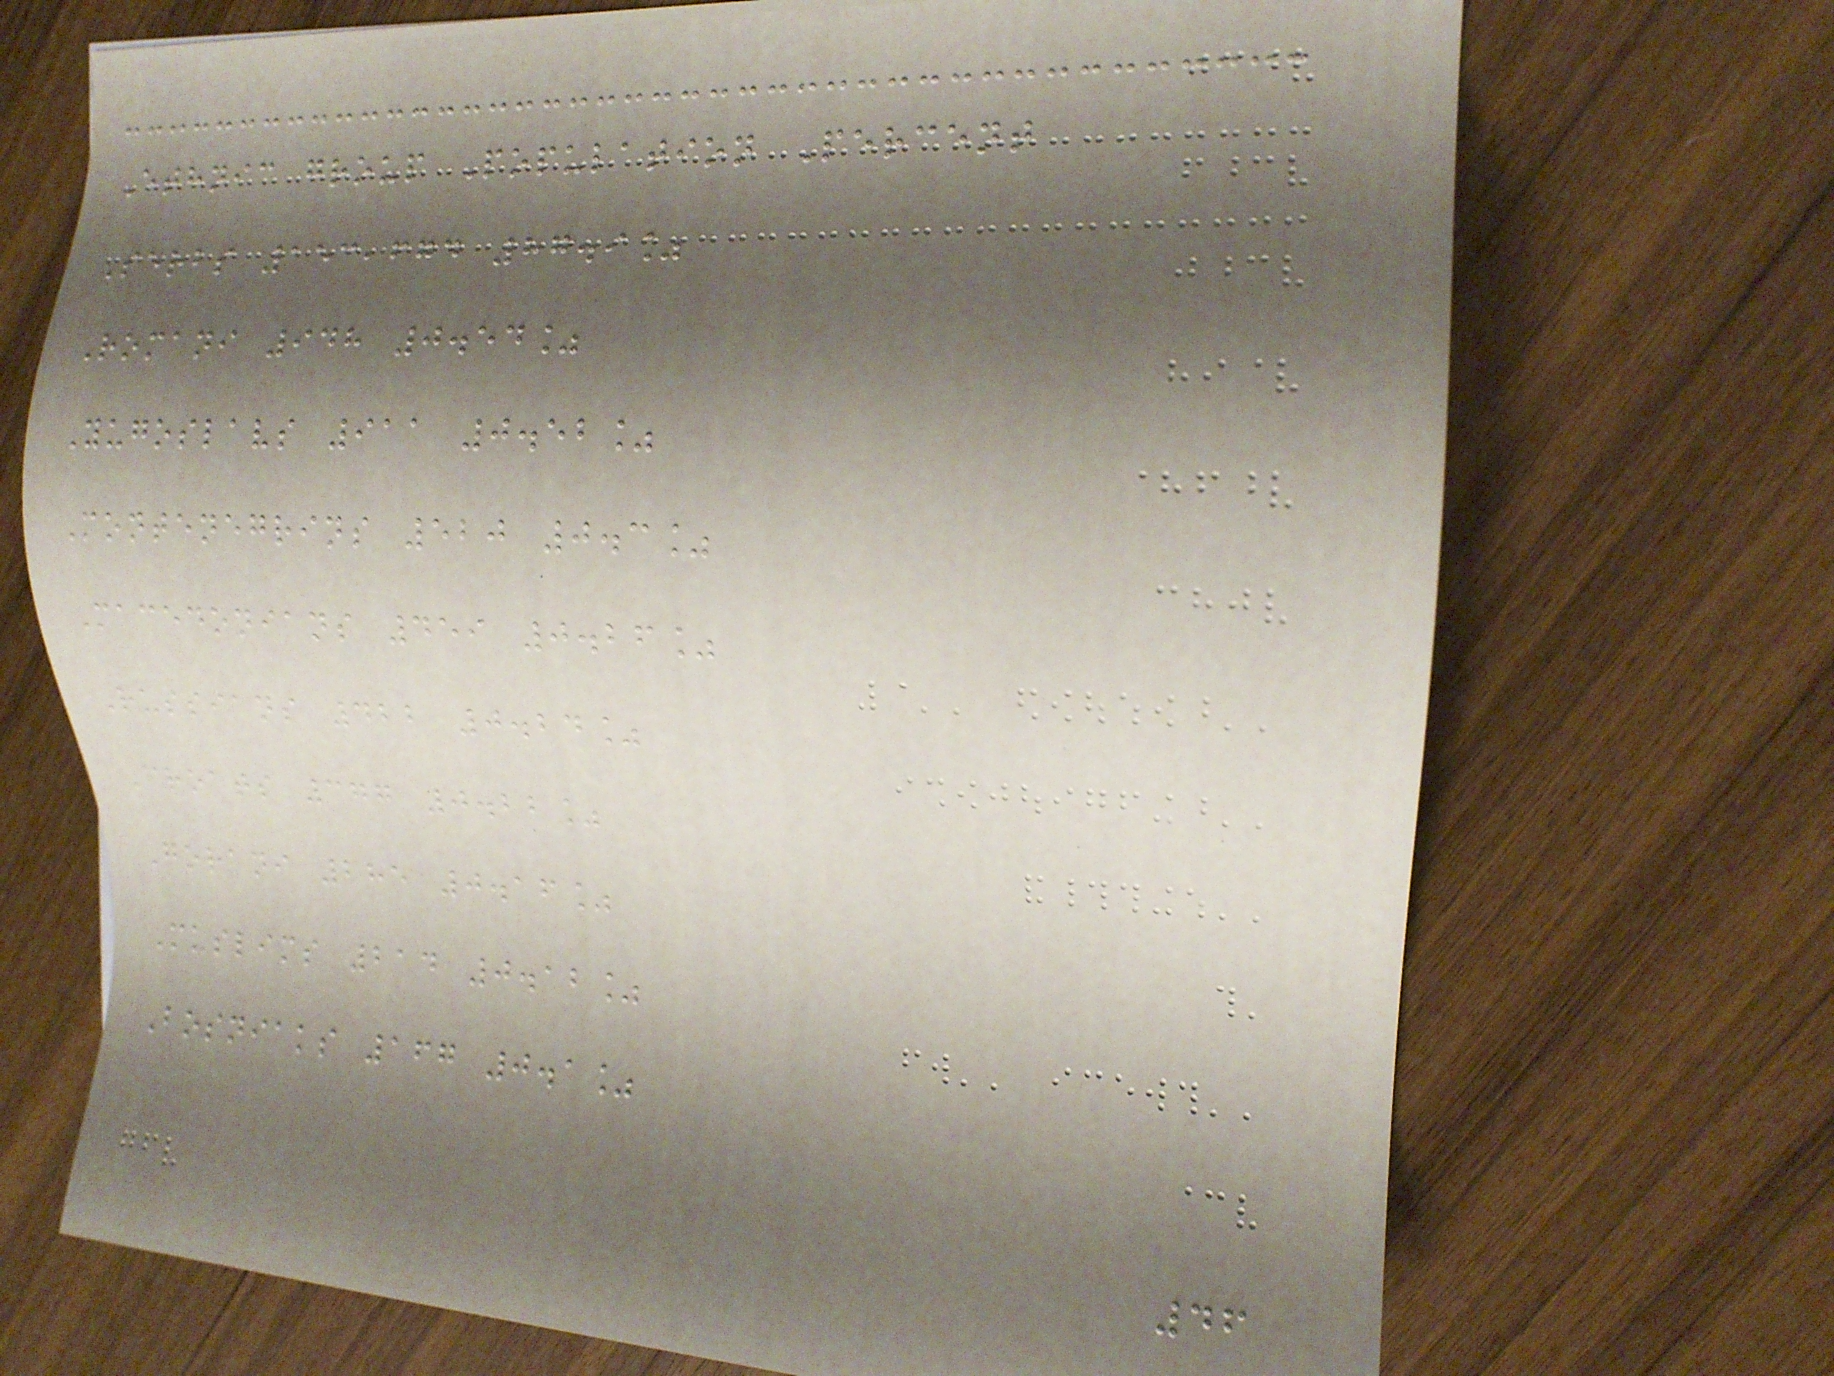Ethnic group Population Percent
Serbs 153,674 87.9%
Romani 948 0.54%
Yugoslavs 911 0.52%
Montenegrins 520 0.3%
Macedonians 459 0.26%
Russians 422 0.24%
Croats 377 0.22%
Gorani 285 0.16%
Muslims 214 0.12%
Bosniaks 167 0.1%
46
